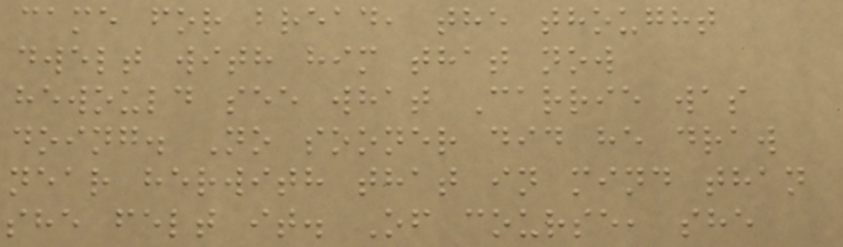came for bread, the thought
dwelt with him that now
hewould see what Carrie was
doing. No sooner did he draw
near herwith that in mind than
she felt it. Of course, she
